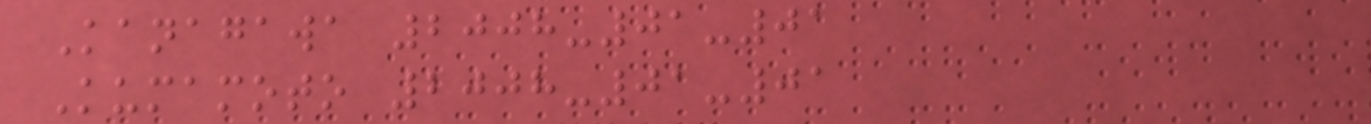Kanagawa 2008-01-01
Kumamoto 2008-01-01
